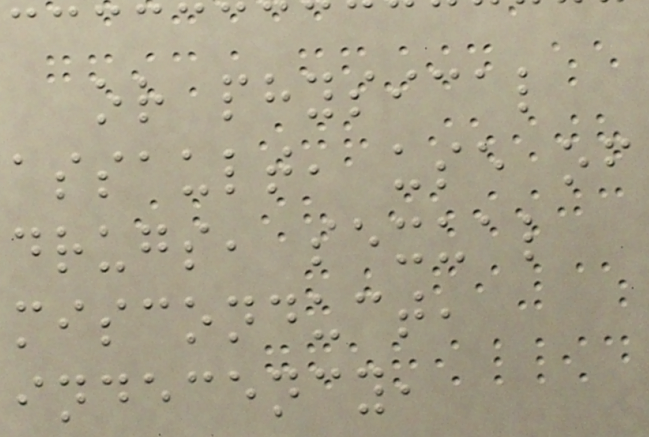or physical
assault, use of
drugs, sexual
misconduct,
indecency,
